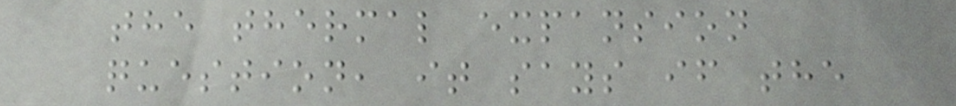the thermal expansion
question, it says if the
